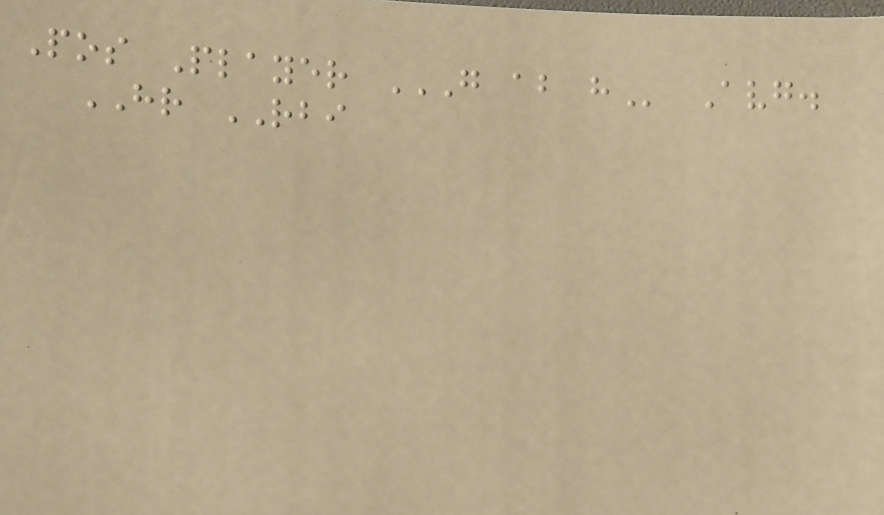Pos Player G AB H Avg.
HR RBI
